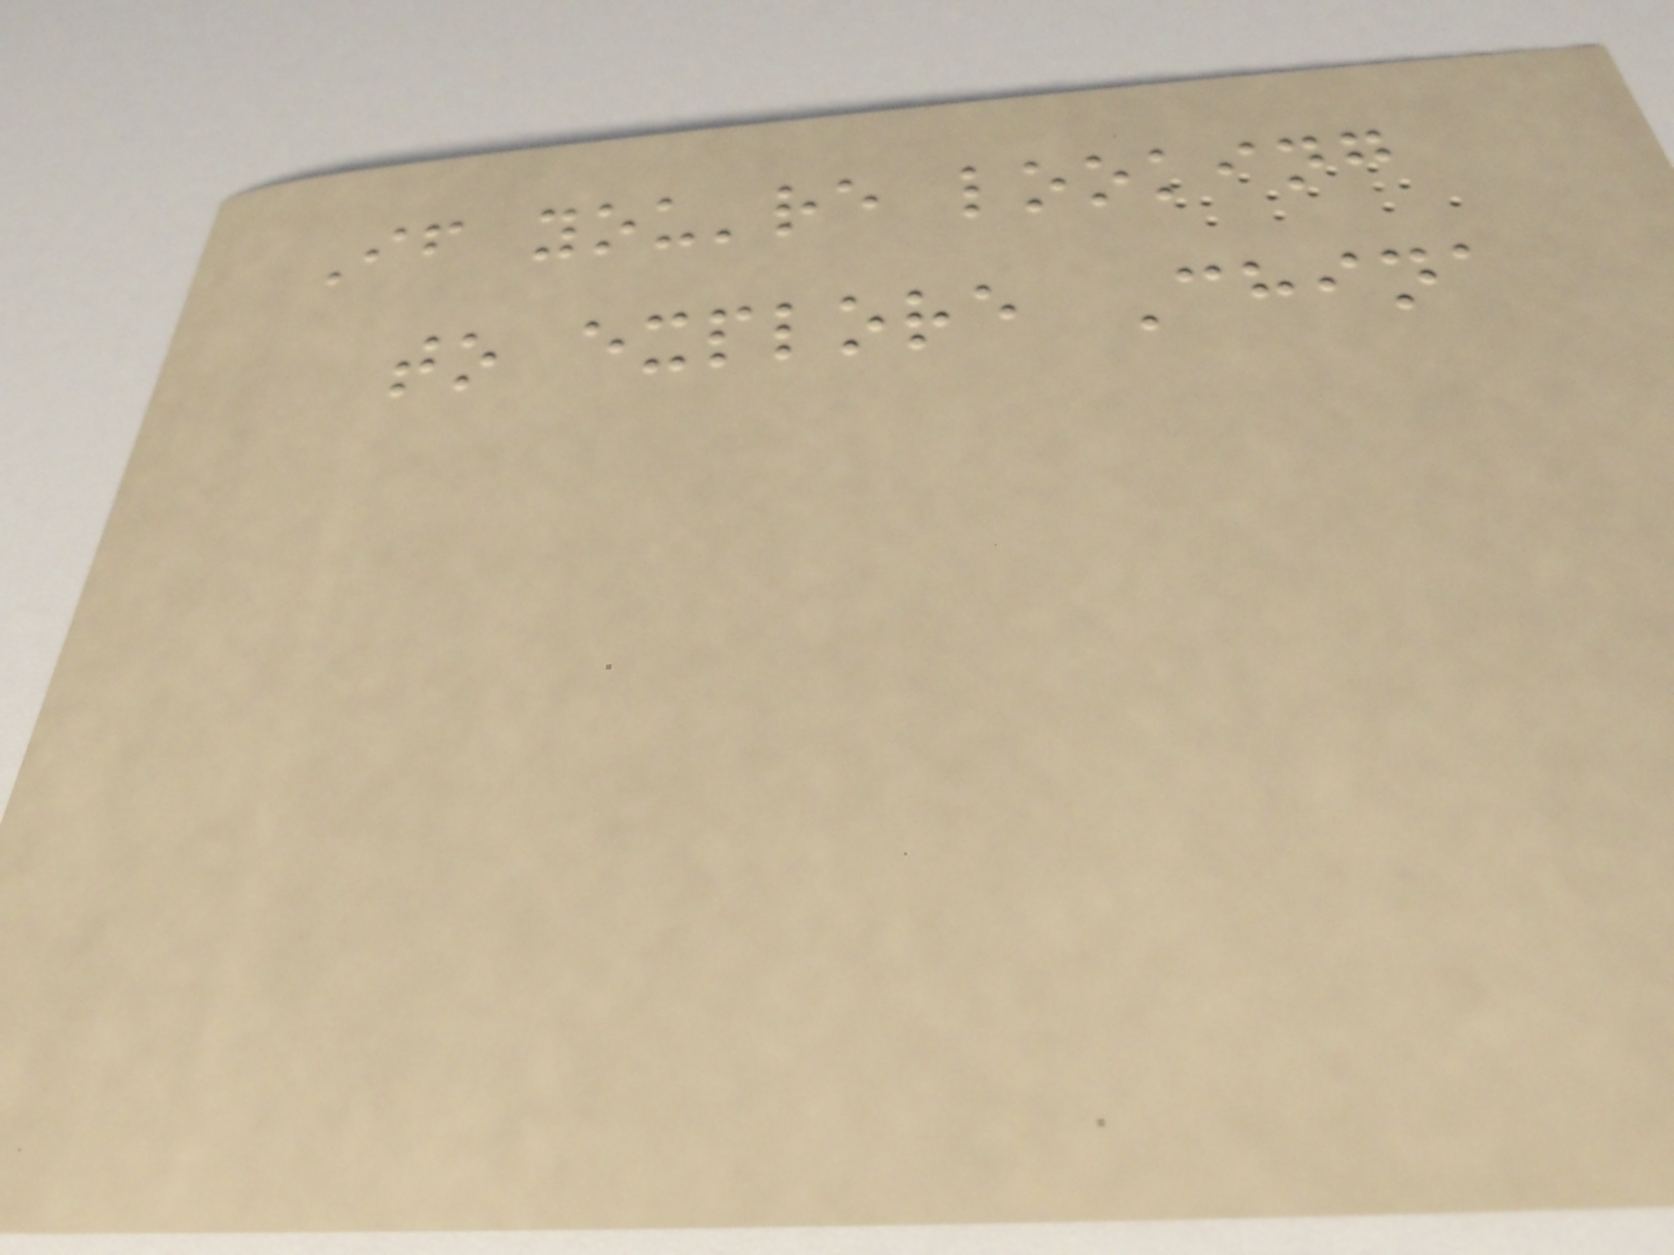If you're looking
to explore China
